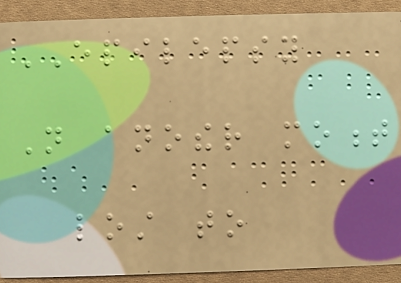EPILEPSY
Not another moment
lost to
